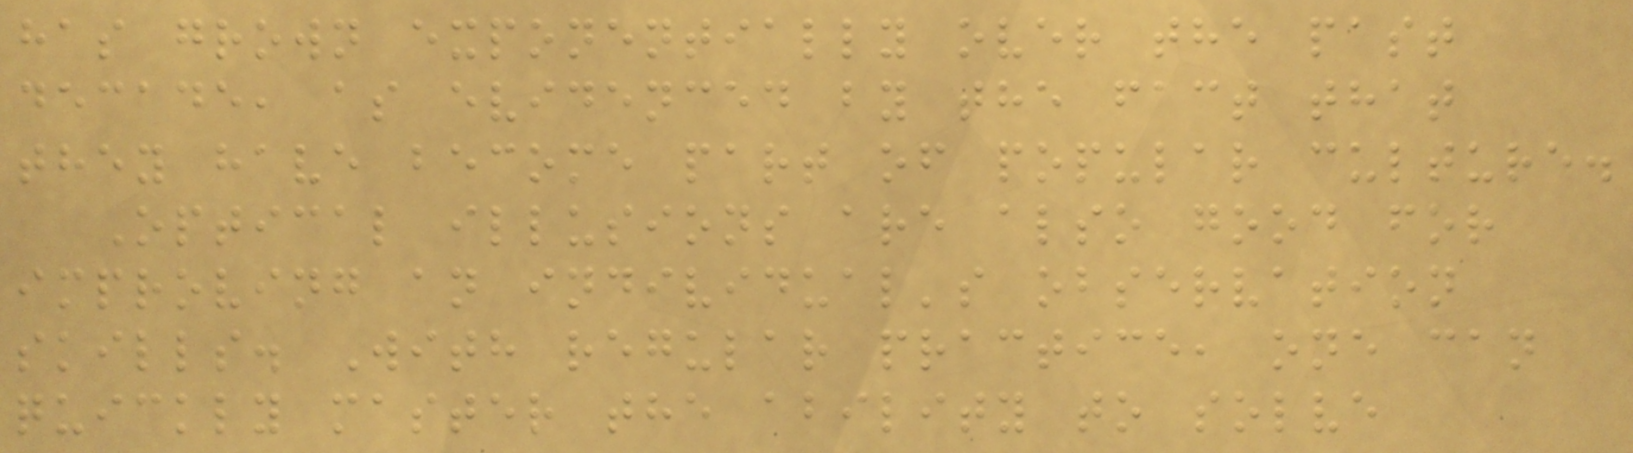has grown exponentially over the past
decade, as evidenced by the fact that
they have become part of popular culture.
Optical illusions are also good for
improving an individual's observation
skills. With regular practice, one can
quickly master the ability to solve
